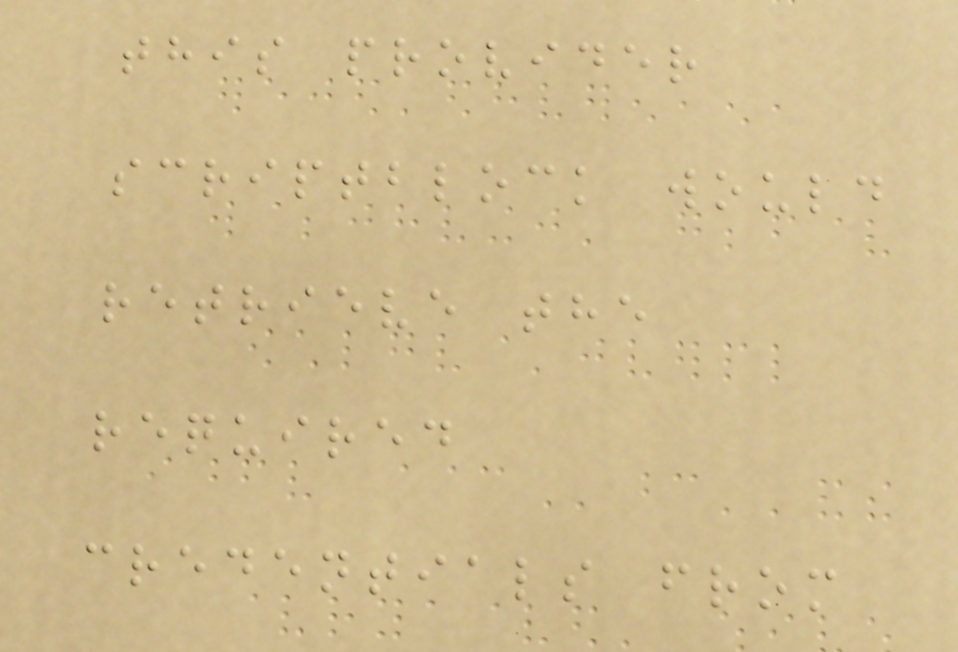this provider
scriptblock would
retrieve the
required
credentials from
